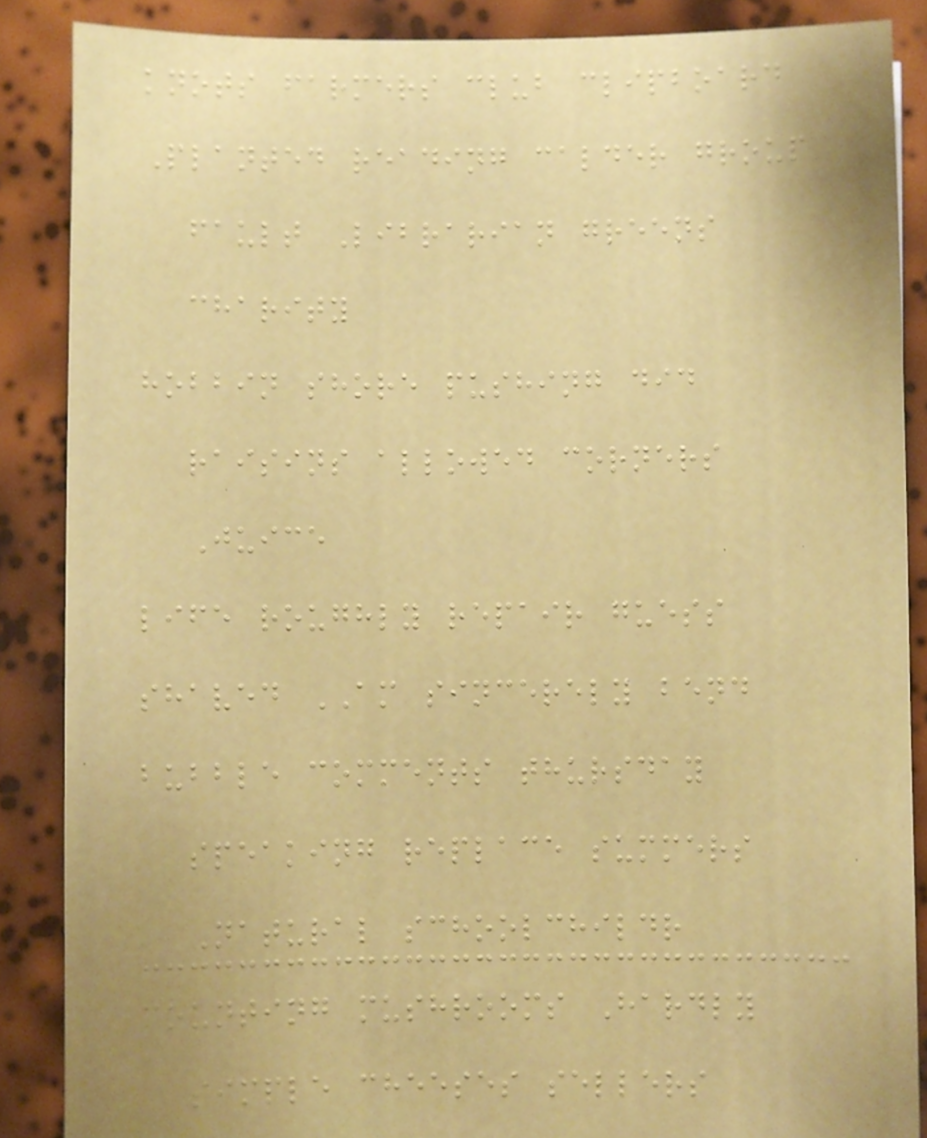knots farmers club clipboard
Planted reading calder group
fault Librarian greens
charity
hobbin shore pushing did
raisins allowed corners
Juice
life roughly repair guess
shaved AM sincerely bend
bubble comments thursday
speaking replace summers
Natural schoolchildr
counting mushrooms Hardly
simple cheeses sellers
